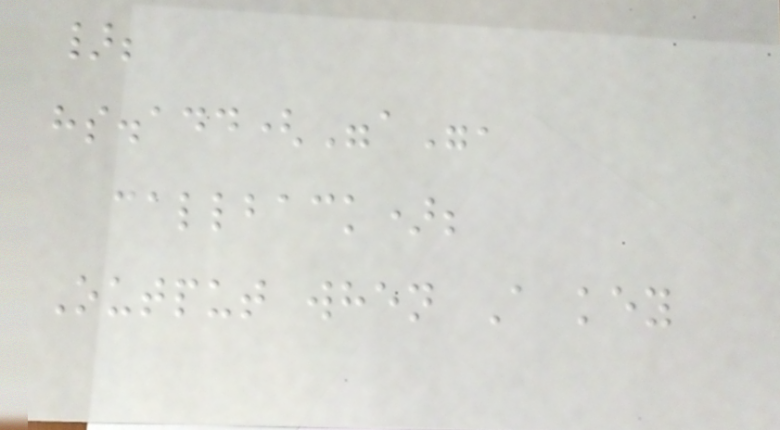};
hs.add("a",
callback);
Output when A key
